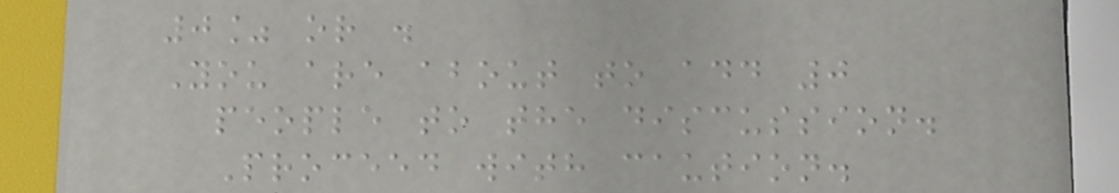0% or .
You are about to add 0
people to the discussion.
Proceed with caution.
